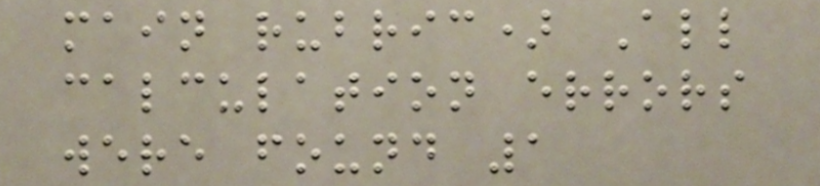main rubric) All
calculation errors
were found 1
